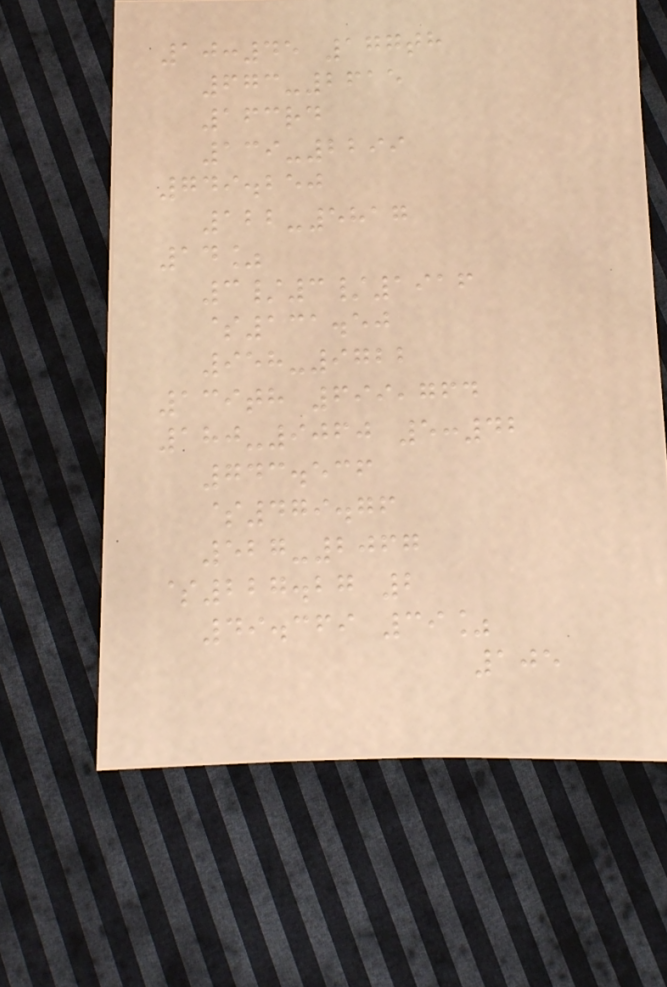10:45 177th
673-2615
163rd
139-2299
749.250
122-5817
14%
3/3/1916
$131.50
958-9722
139th 699,764
180-9060 5:42
743.536
$479.76
527-2067
$227.27 2
49.369 39%
105
